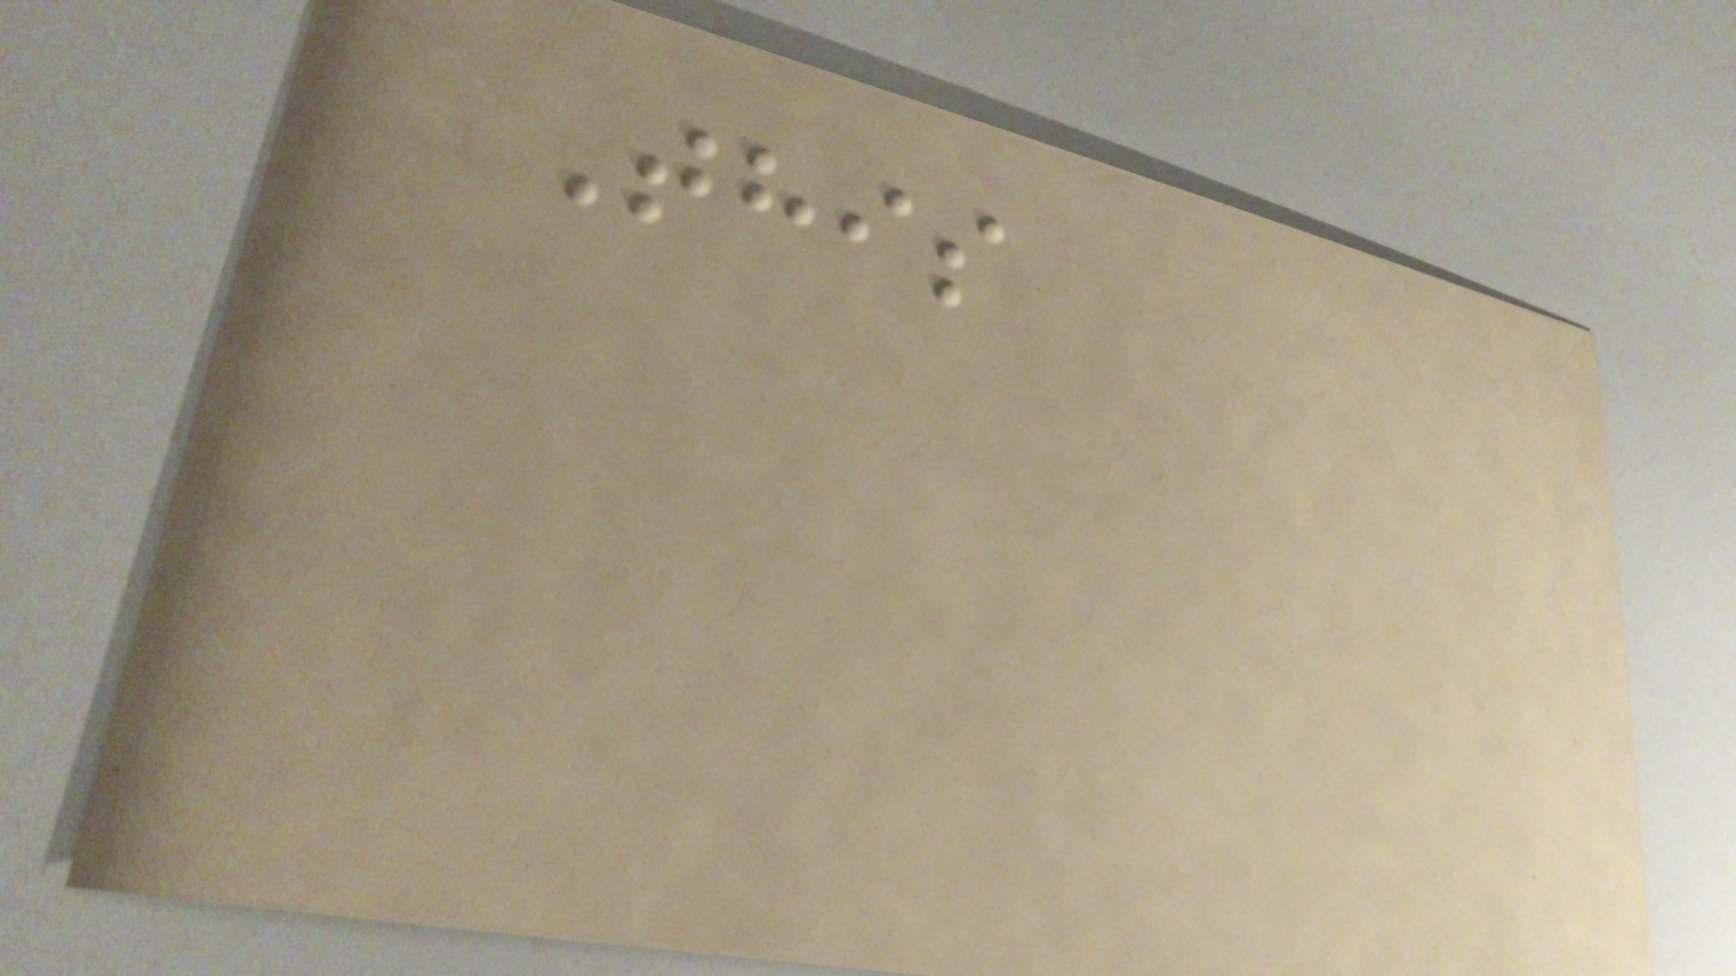This
